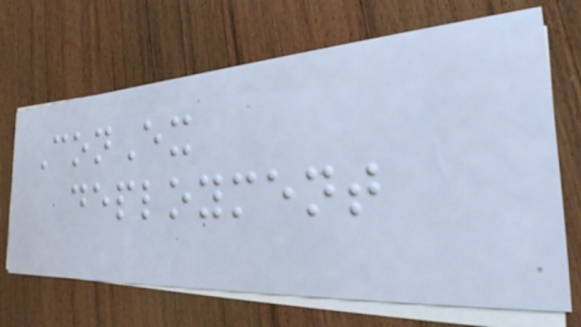ConEx
deployment
